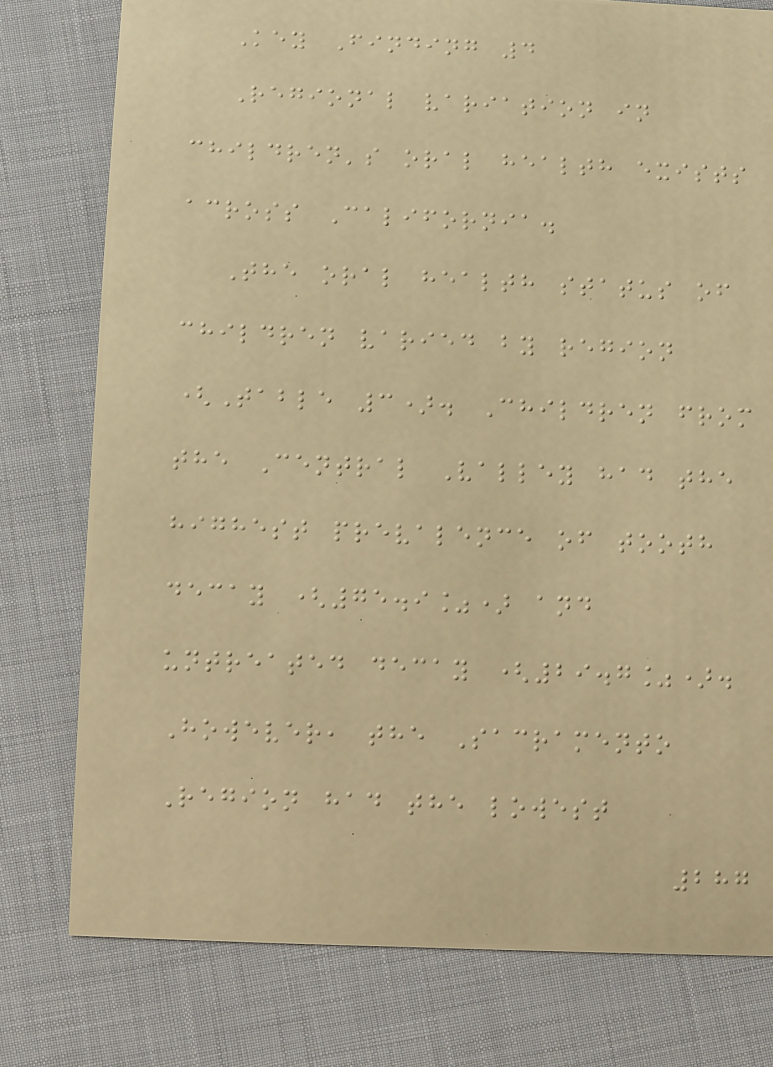Key Finding 4
Regional variation in
children's oral health exists
across California.
The oral health status of
children varied by region
(Table 3). Children from
the Central Valley had the
highest prevalence of tooth
decay (75.9%) and
untreated decay (29.7%).
However, the Sacramento
Region had the lowest
287
